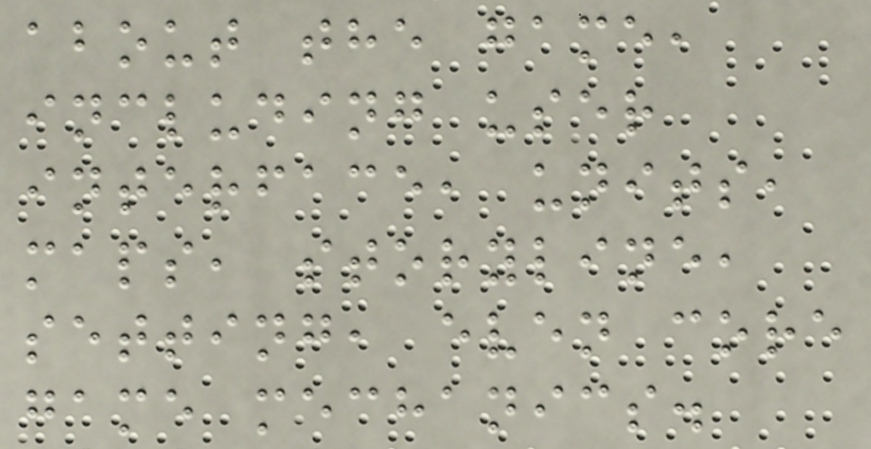about the game,
including user
interface, units,
maps, storyline,
setting, even core
game mechanics.
